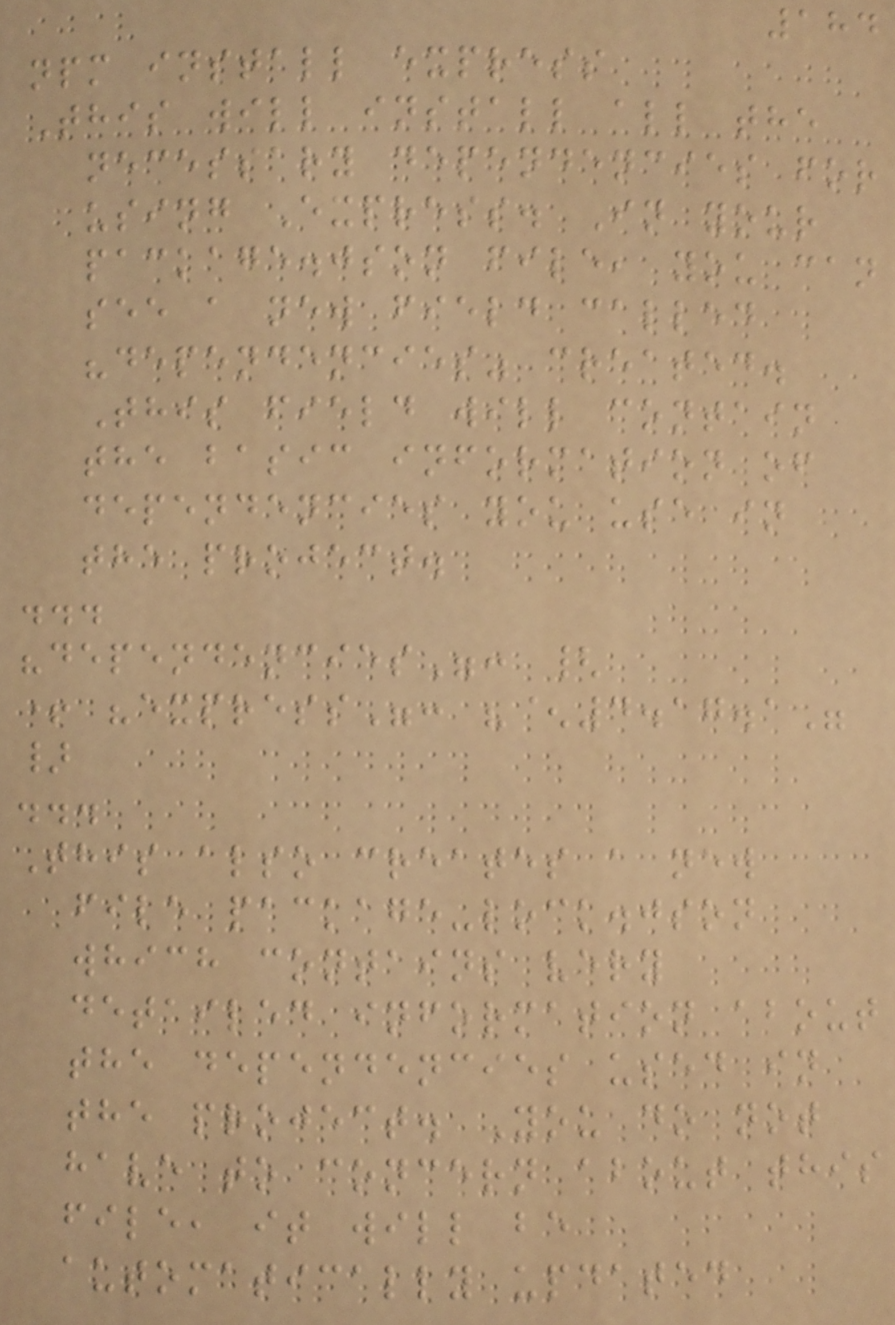184
npm install express
This will install all the
necessary dependencies for
using Express. In your
package.json file, you can
see a new field called
"dependencies" created.
This field will contain
the basic information of
dependencies you use in
the project.
...
"dependencies": {
+ "express": "^4.17.1"
}
...
This also creates a new
file package-lock.json
which contains very
detailed information about
the dependencies used in
the project. You do not
have to concern about this
file, it will be
automatically updated
